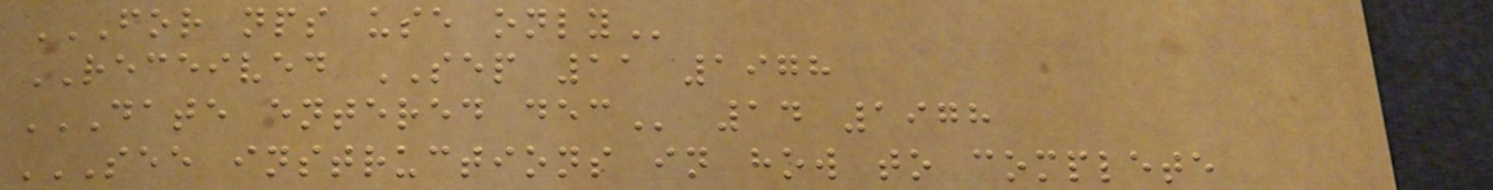FOR NPS USE ONLY
RECEIVED SEP 11 1978
DATE ENTERED DEC 14 1978
SEE INSTRUCTIONS IN HOW TO COMPLETE
